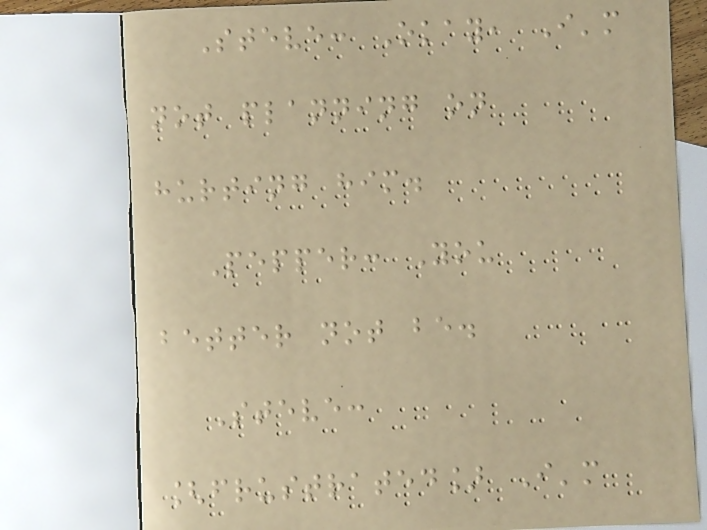Steve: Okay, I'm
not planning on
hurting him.
Pepper: You
better not be.
Steve:
[frustrated] I'm
